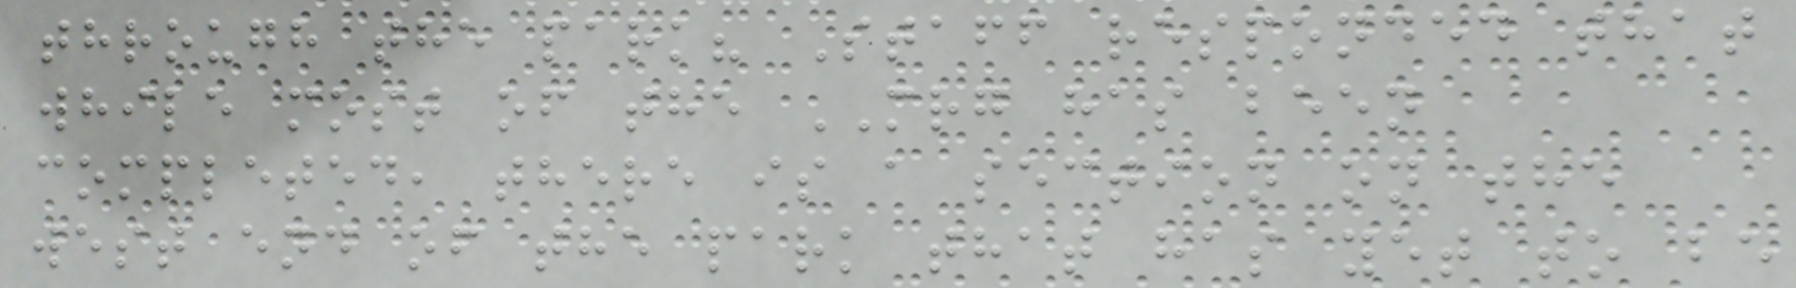through the park? Staff responded that
while most of the MRG has been
completed, there is a section on the
west end of the park that has yet to be
